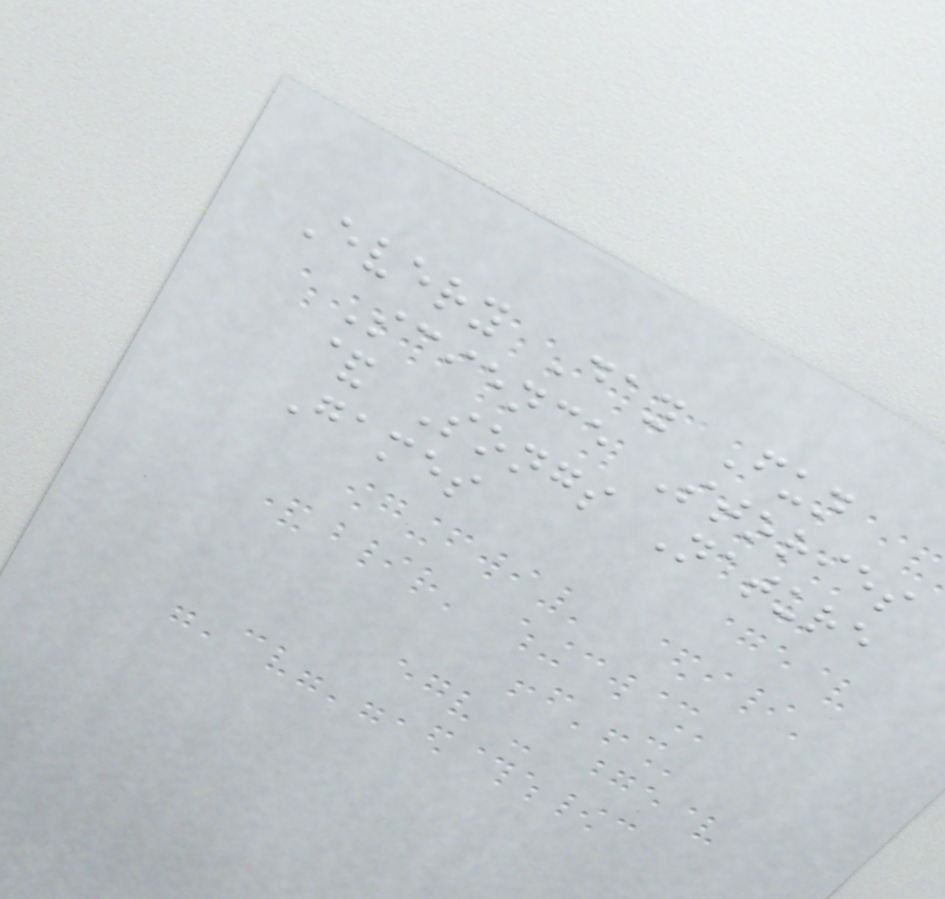Every Day Fun
Science Stories
& Songs Nature
Games
